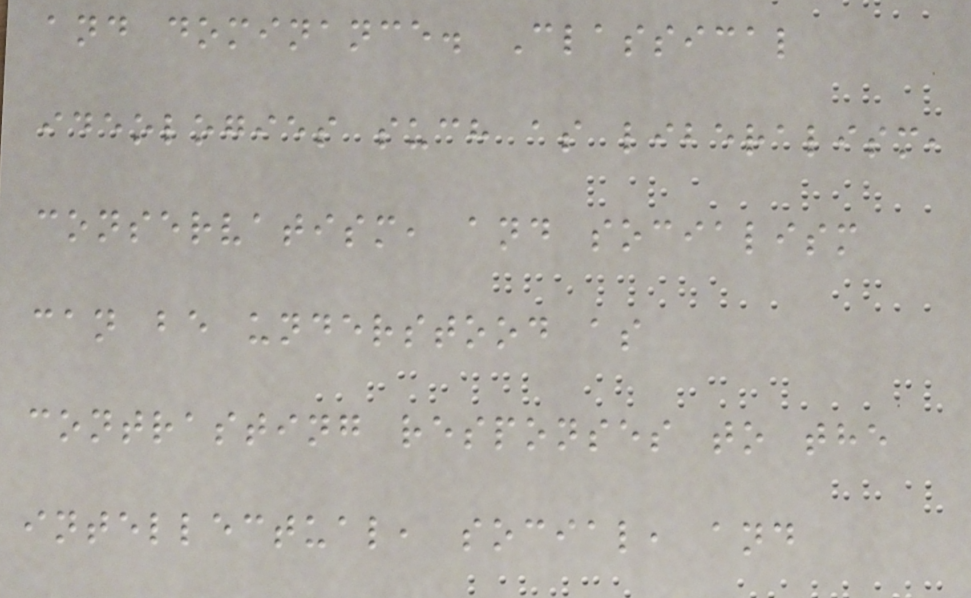and dominance. Classical
ideologies such as liberalism,
conservatism, and socialism
can be understood as
contrasting responses to the
intellectual, social, and
